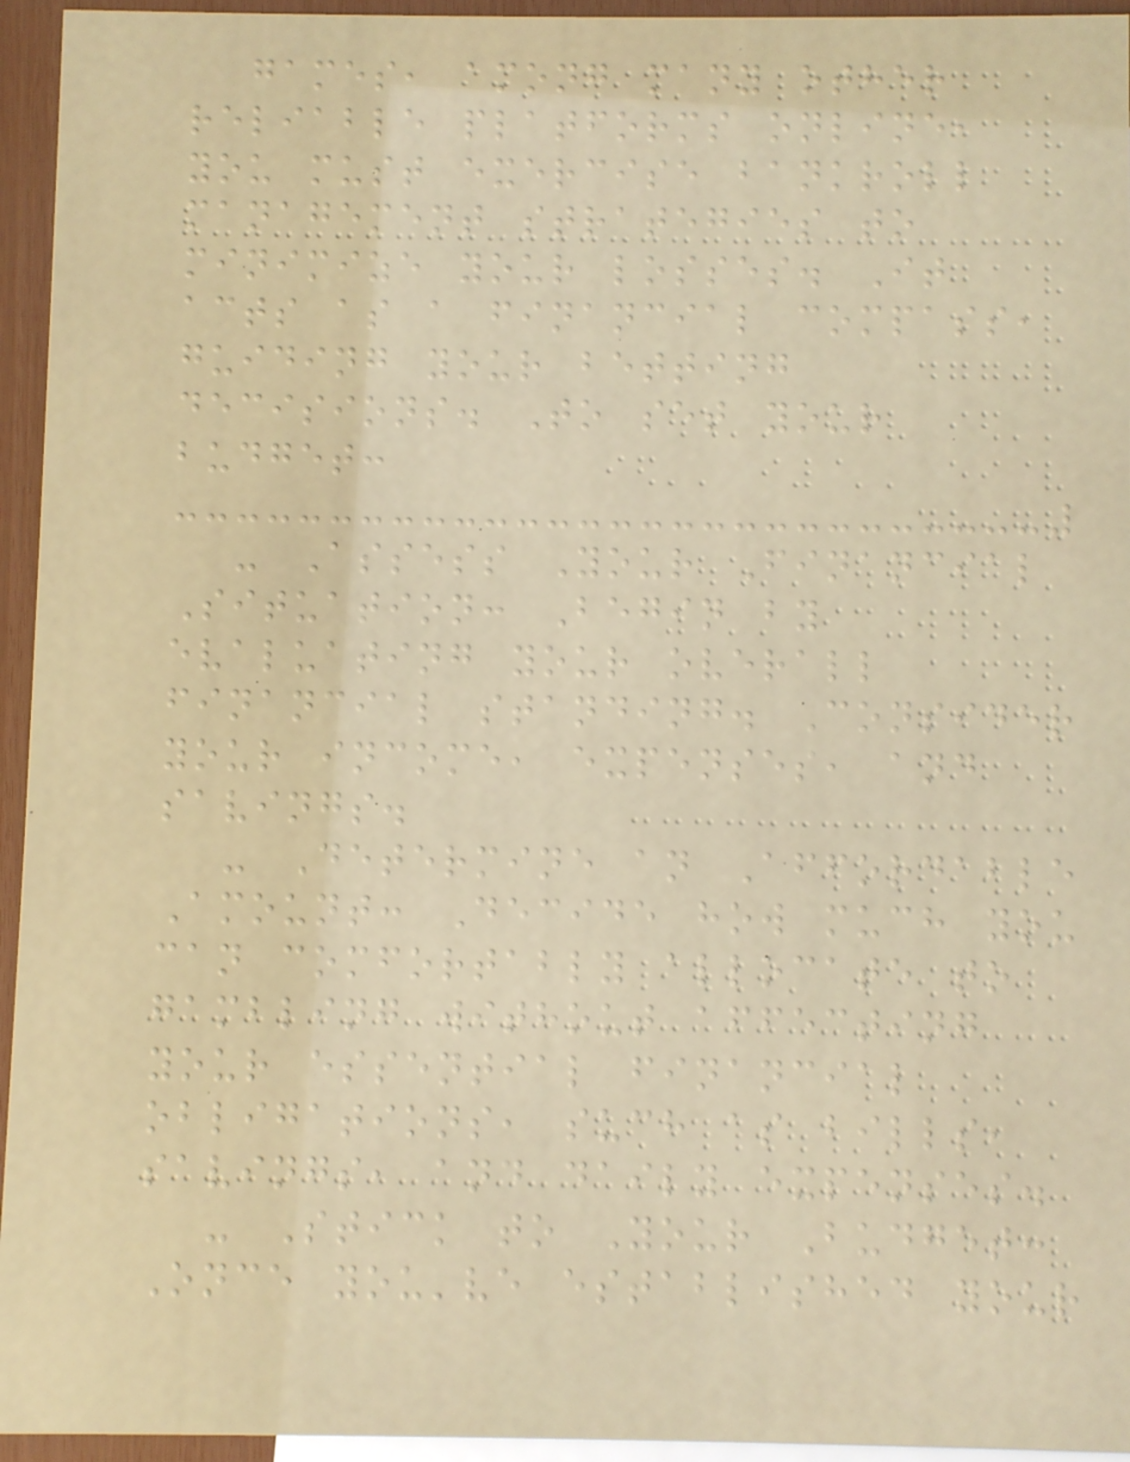games, among many other
reliable platforms online,
you must exercise bankroll
management strategies to
minimize your losses. It
acts as a financial compass,
guiding your betting
decisions. To set your
budget:
- Assess Your Financial
Situation: Begin by
evaluating your overall
financial standing. Consider
your income, expenses, and
savings.
- Determine an Affordable
Amount: Decide how much you
can comfortably allocate to
gambling without affecting
your essential financial
obligations, such as bills,
savings, and daily expenses.
- Stick to Your Budget:
Once you've established your
